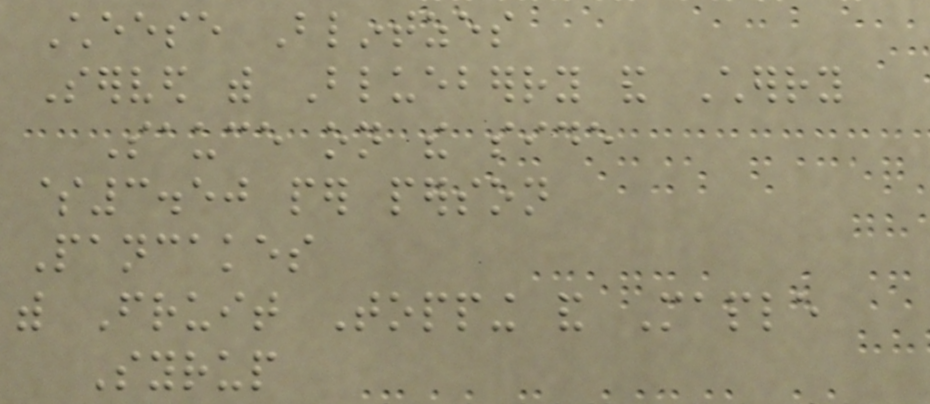Cheese Blintzes
Served with Blueberry and Cherry
Sauce on the side
$3.50 per person
Pancakes
with Fruit Topping and Maple
Syrup
